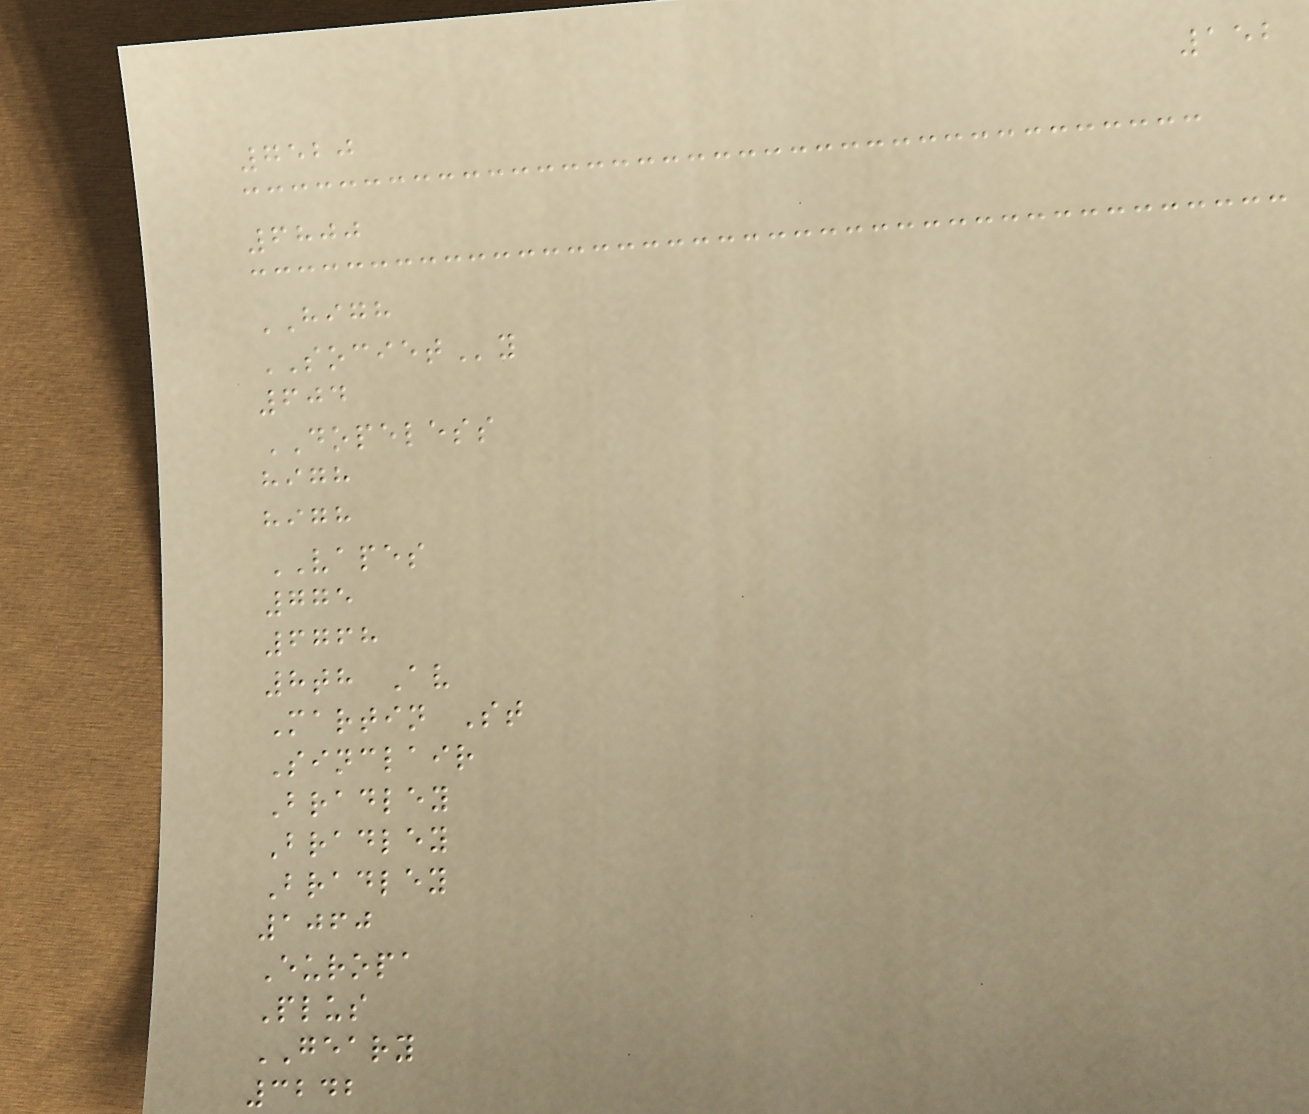152
7520
6800
HIGH
SOCIETy
604
DOPELESS
high
high
VAPES
775
6768
8th Av
Martin St
Sinclair
Bradley
Bradley
Bradley
1060
Europa
Plus
GEARY
3242
